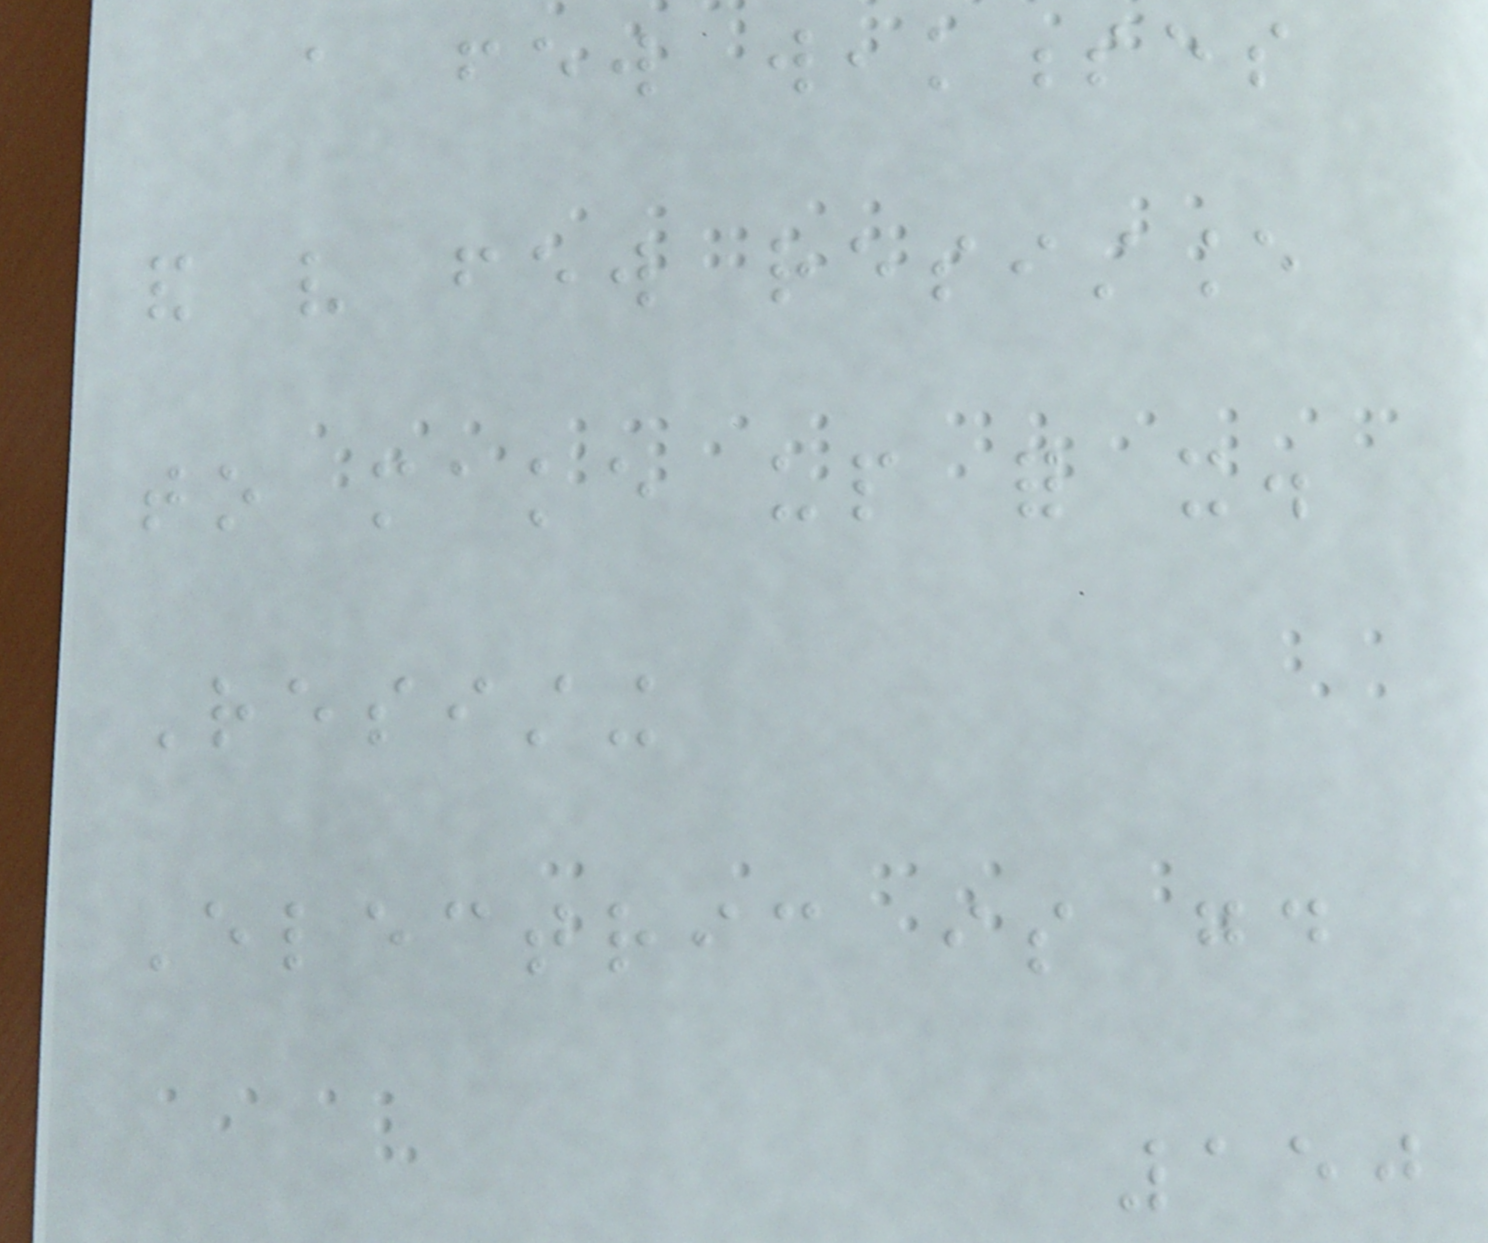a few weaknesses
and very few resistance
to make up for it.
Resisting
Electric is good
150
